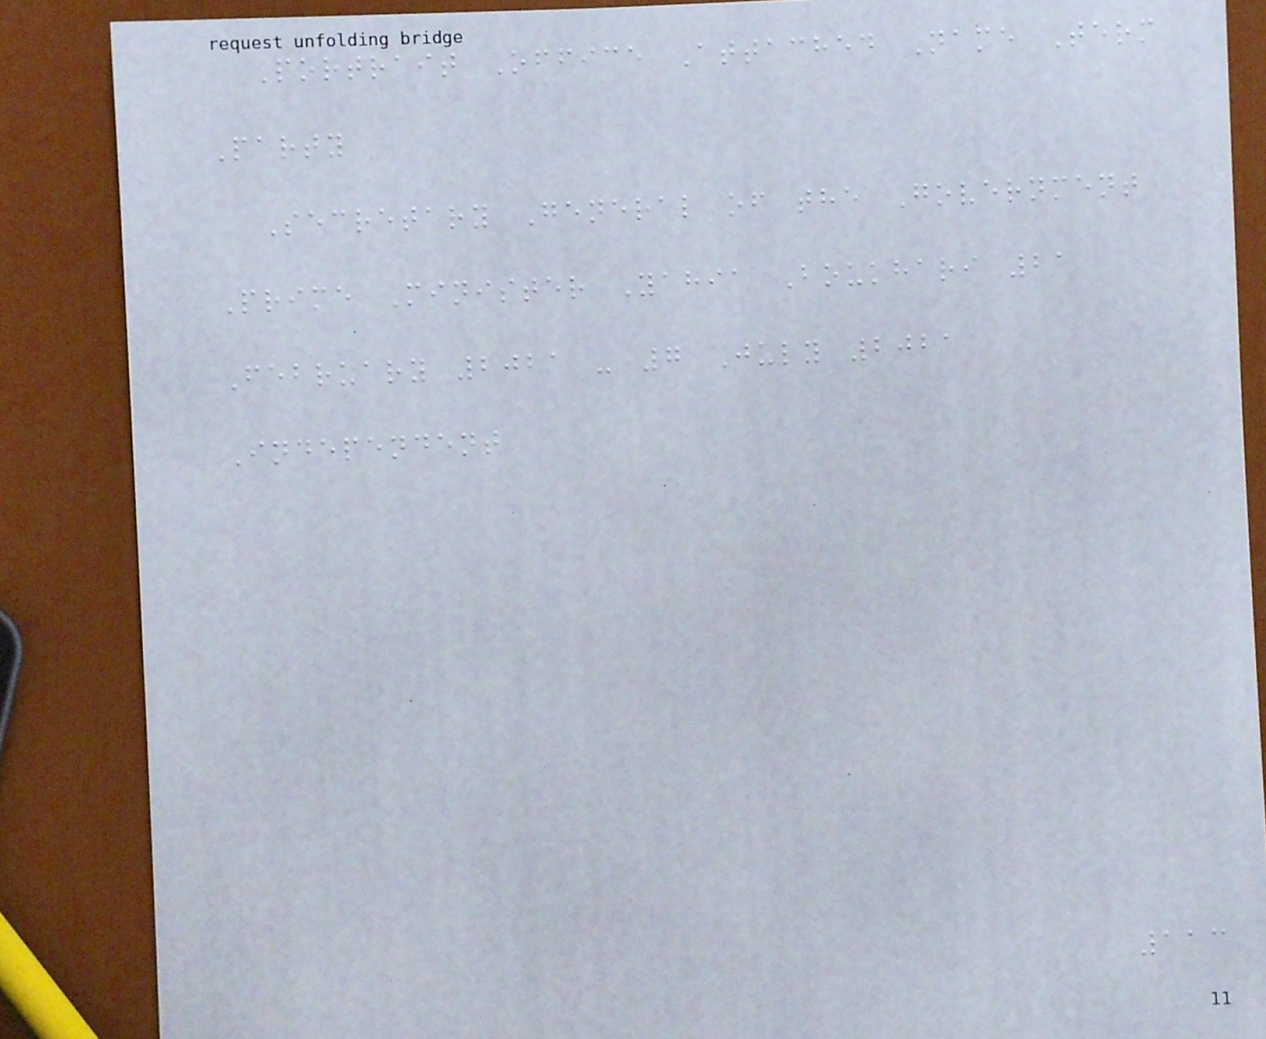Portrait Office Attached Name Term
Party
Secretary General of the Government
Prime Minister Yahia Boukhari 21
February 2021 - 7 July 2021
Independent
113
